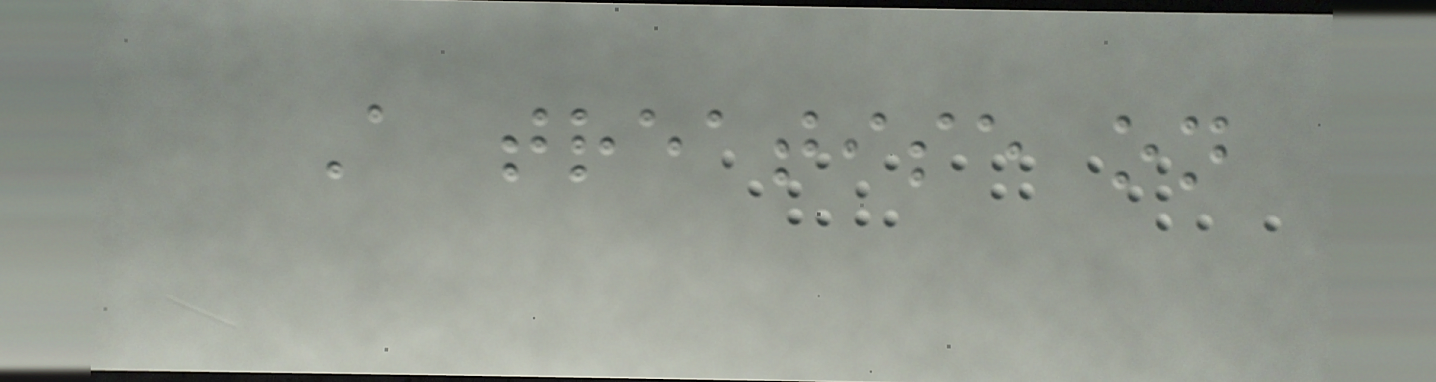A treatise on
